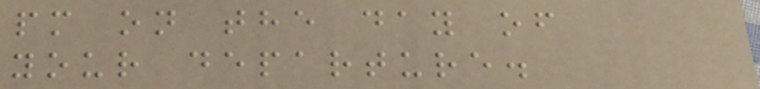pm on the day of
your departure.
